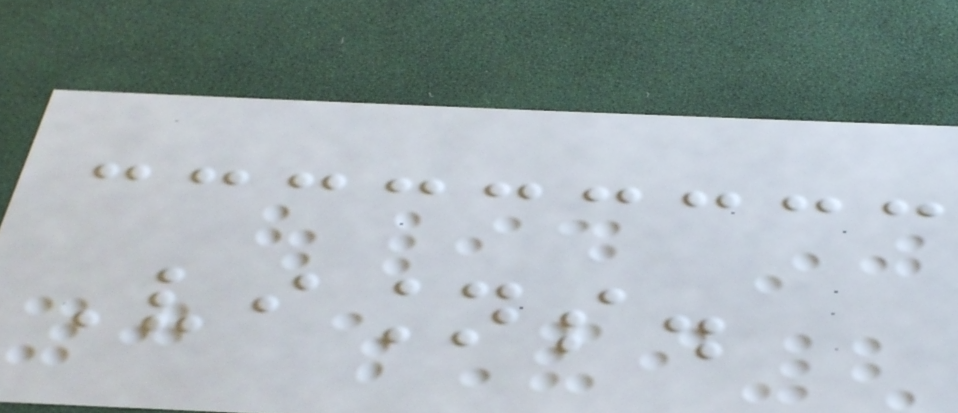Visions.
